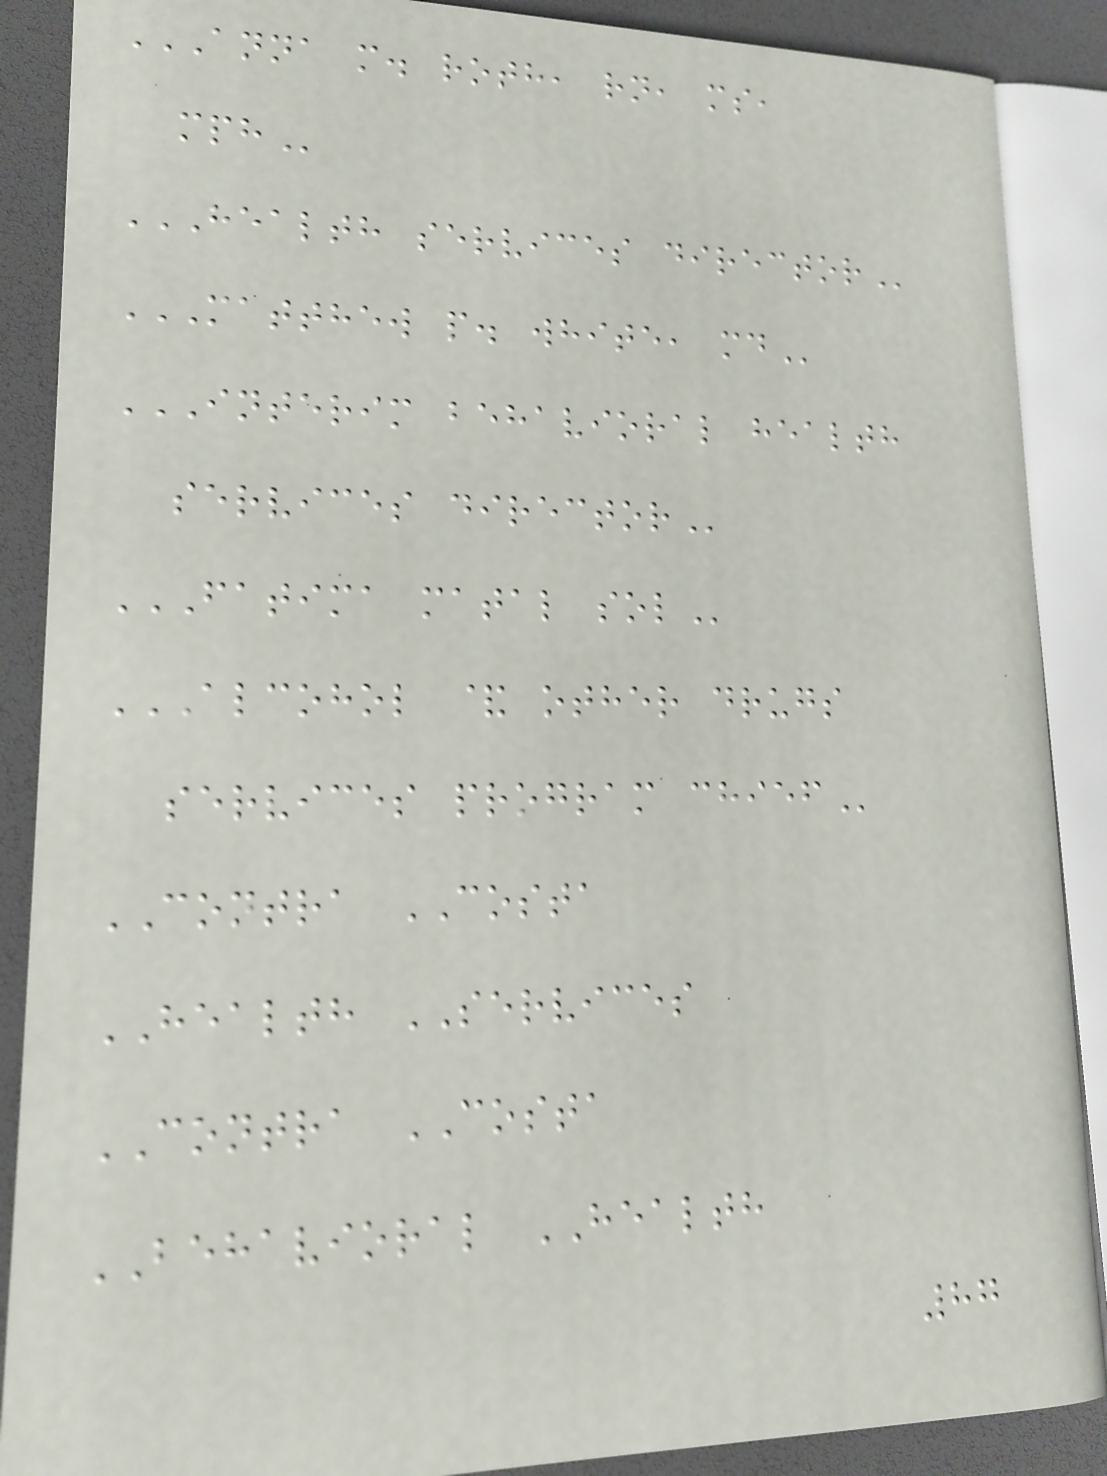ANNA M. ROTH, RN, MS,
MPH
HEALTH SERVICES DIRECTOR
MATTHEW P. WHITE, MD
INTERIM BEHAVIORAL HEALTH
SERVICES DIRECTOR
FATIMA MATAL SOL
ALCOHOL & OTHER DRUGS
SERVICES PROGRAM CHIEF
CONTRA COSTA
HEALTH SERVICES
CONTRA COSTA
BEHAVIORAL HEALTH
87
